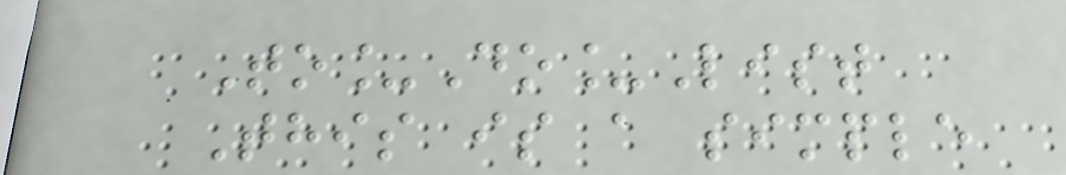To_Do_List
This is a simple
